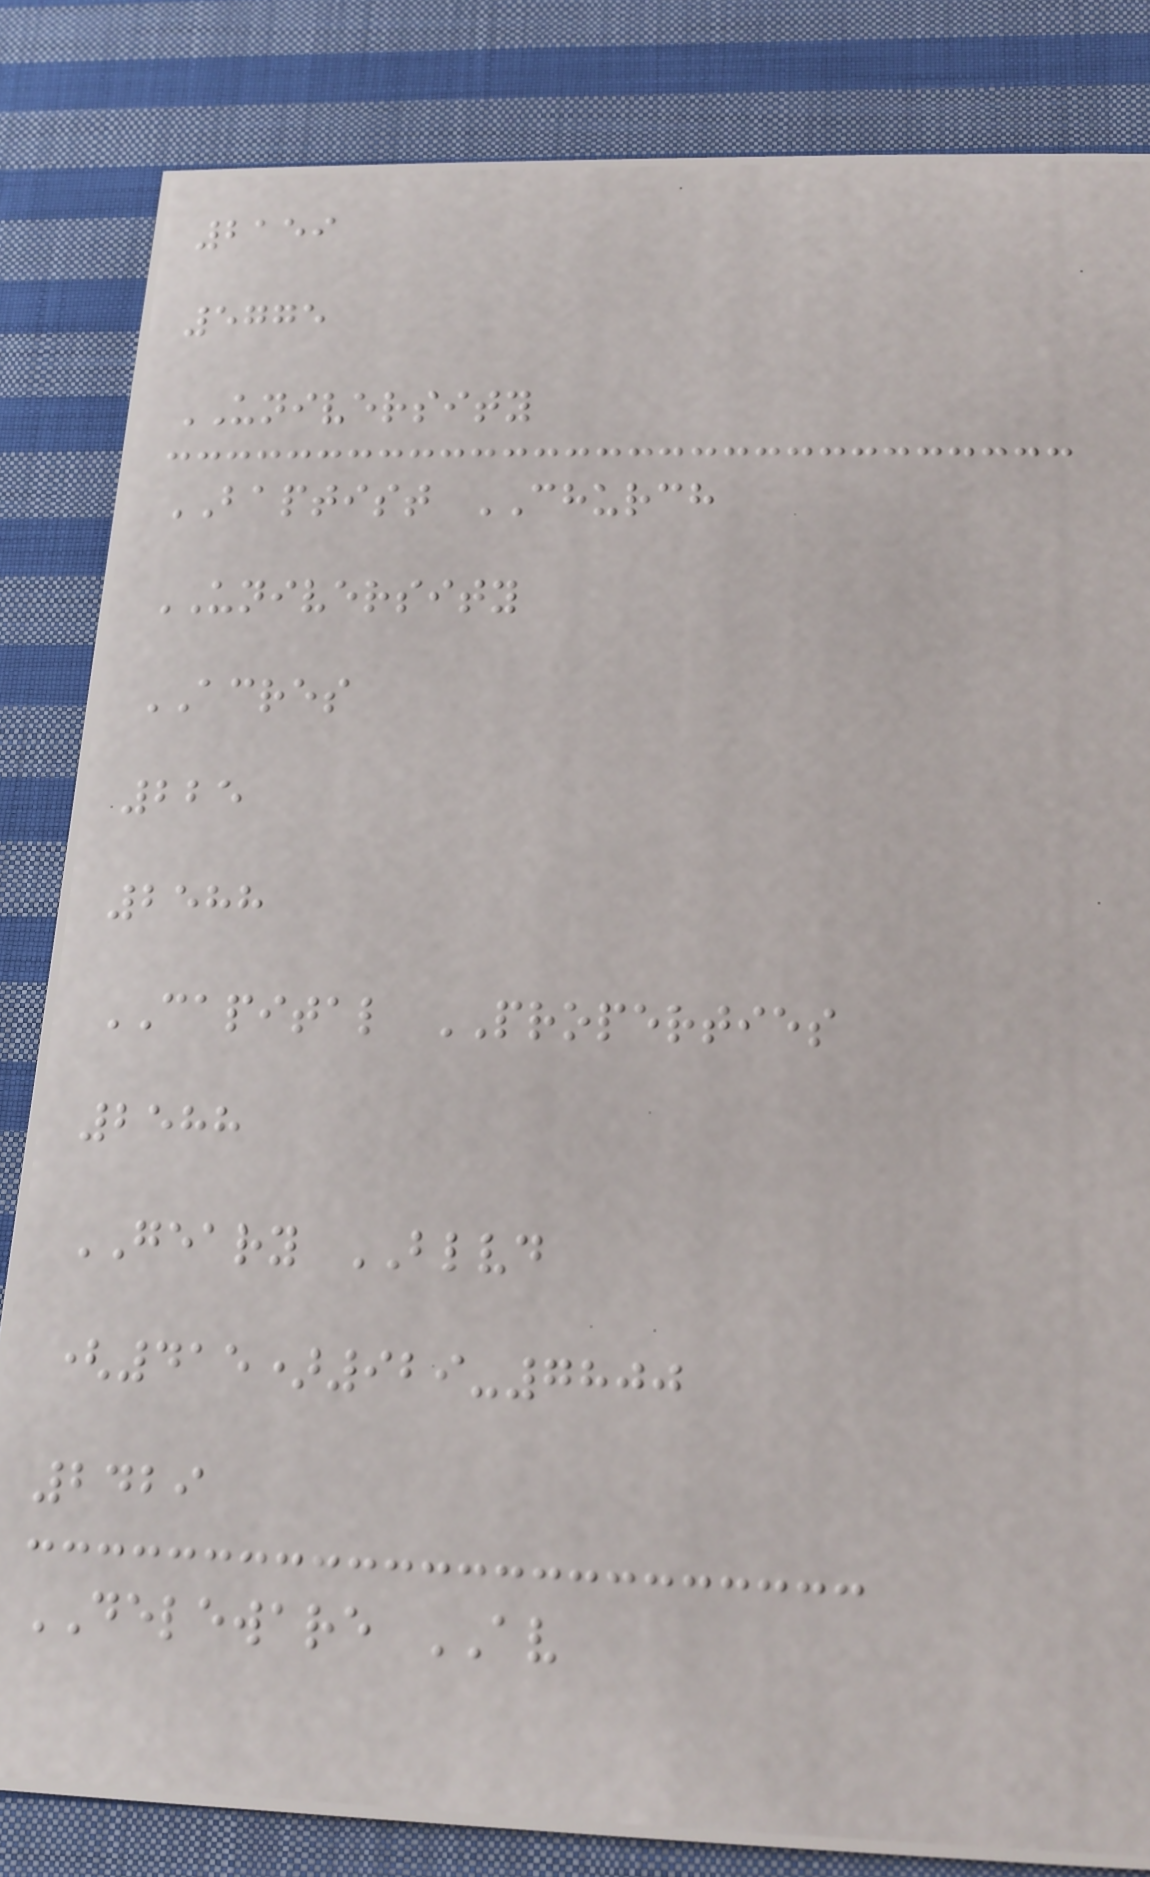2159
5775
UNIVERSITY
BAPTIST CHURCH
UNIVERSITY
ACRES
225
2588
CAPITAL PROPERTIES
2588
GEARY BLVD
(415)929-7800
2429
DELEWARE AV
